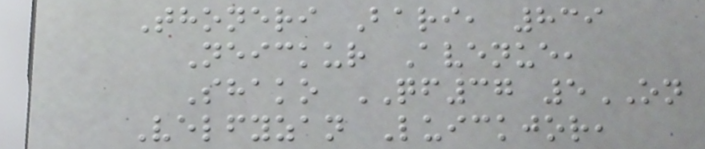Thoneri Bari, 839
Neickur Avenue,
Shako QF37 5ON
Velfyzan Luickjor,
